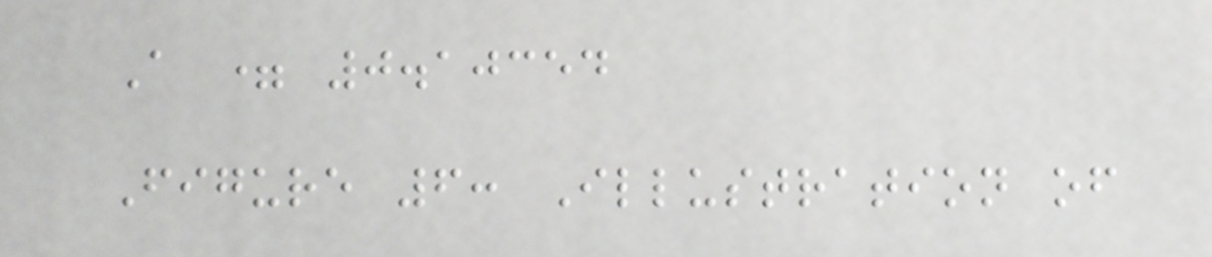A = 0.10354
Figure 6: Illustration of
